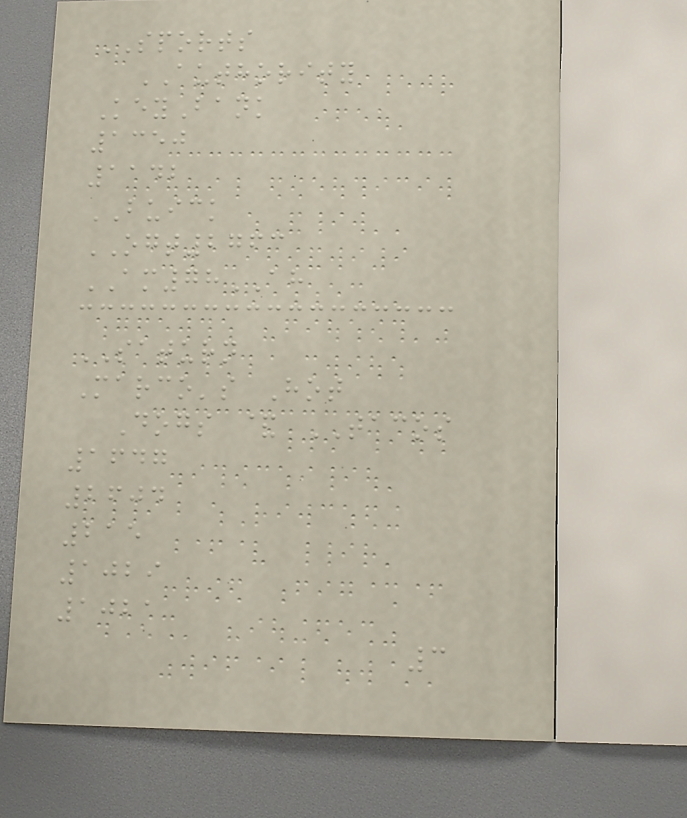SPORTS
AUTHORITY
KeyBank
1350
1142
BUICK
OGT2763
AM78AH
SATURN
Marco's Hot
Dogs & TACOS
1647
2604
215
1029
1021
3
